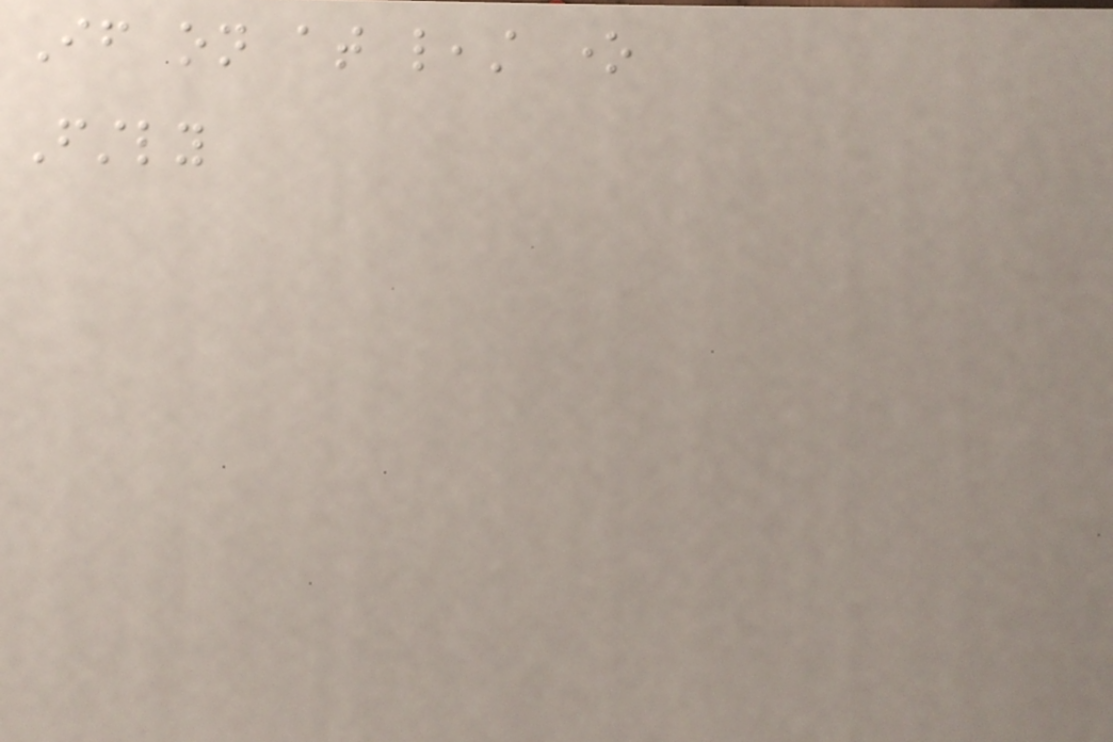If on at least one
Firstly
